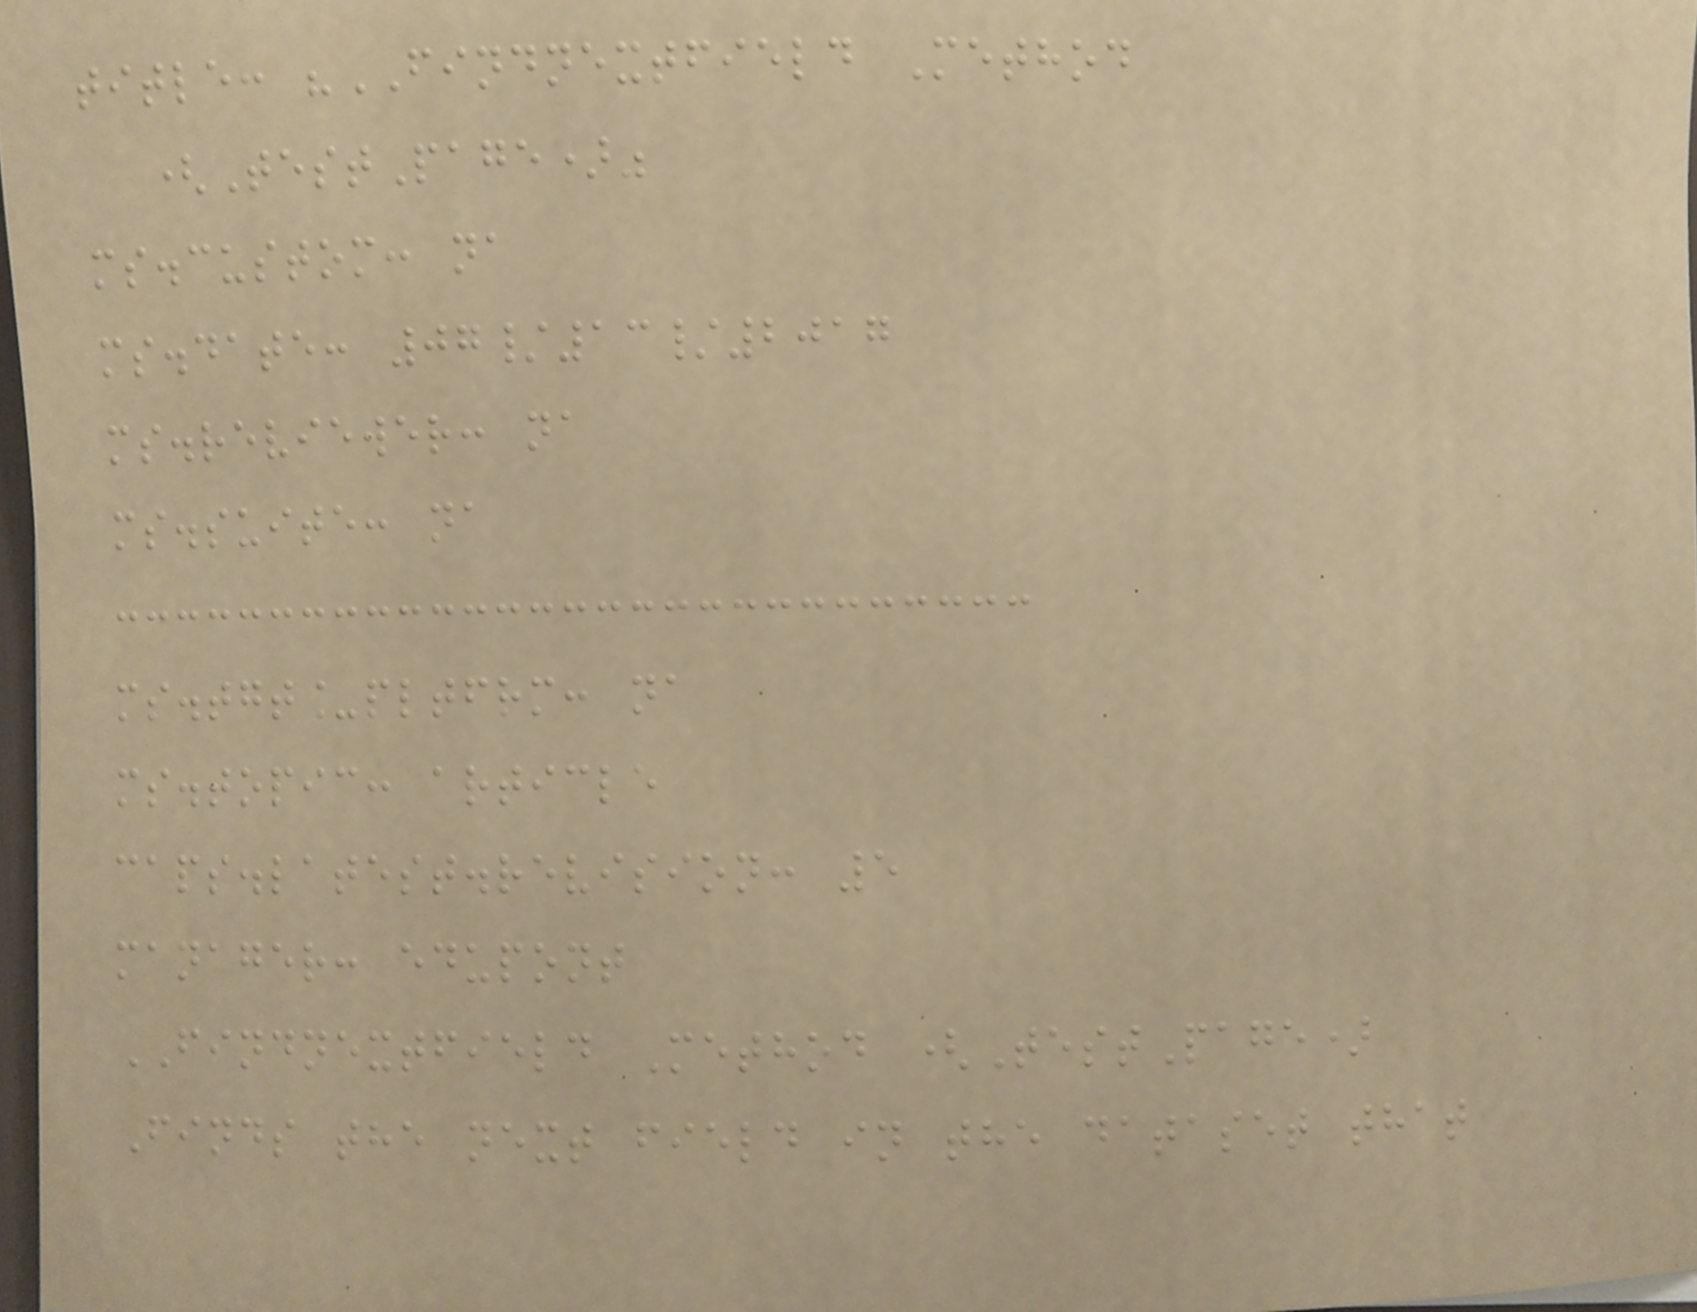title: "FINDNEXTFIELD Method
(TestPage)"
ms.custom: na
ms.date: 07/13/2017
ms.reviewer: na
ms.suite: na
ms.tgt_pltfrm: na
ms.topic: article
caps.latest.revision: 5
manager: edupont
FINDNEXTFIELD Method (TestPage)
Finds the next field in the dataset that
